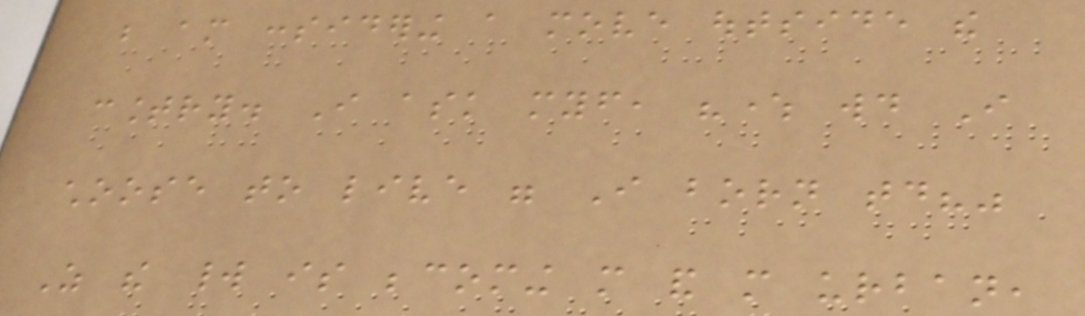but am considering a move outside the
country. I ask myself, "where would I
choose to live were I born today?"
As the world is becoming more and more urban,
